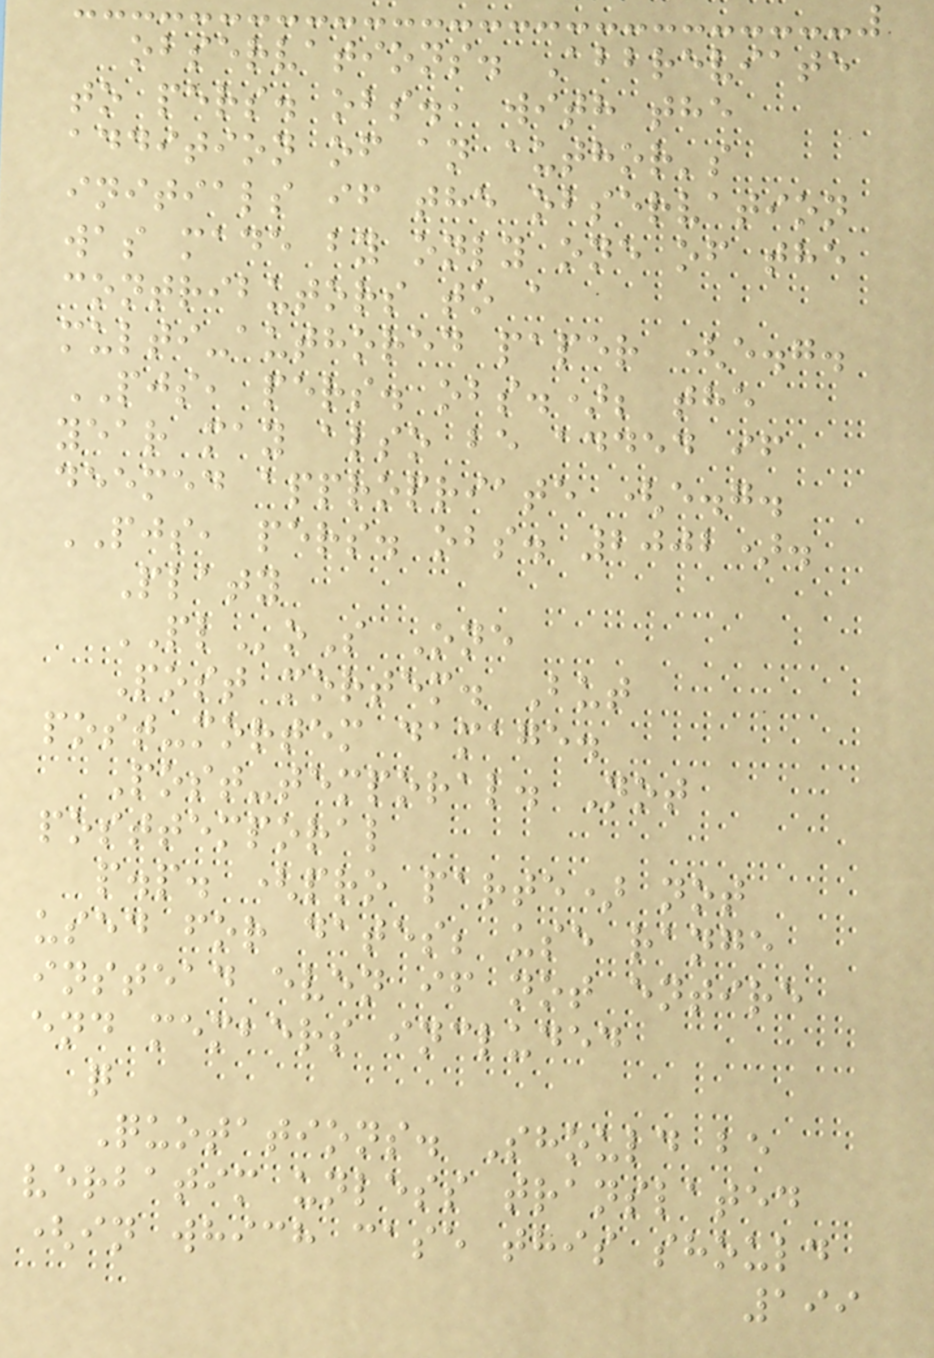observations. Abbreviate
to pers. obs., with the
addition of an author's
initials if the observation
was made by only one of the
contributors to a
multi-authored paper (e.g.
PJS, pers. obs.); the
year may also be added if
deemed appropriate (e.g.
PJS, pers. obs. 2002).
Platy
PLoS One
Post mortem. But
post-mortem damage.
Post-temporal. Not
posttemporal
p.p. (pro parte) not
used for dates; use range
instead even if not entire
end members included
q
Quotations. Should be
verbatim unless translated
(in which case this should
199
